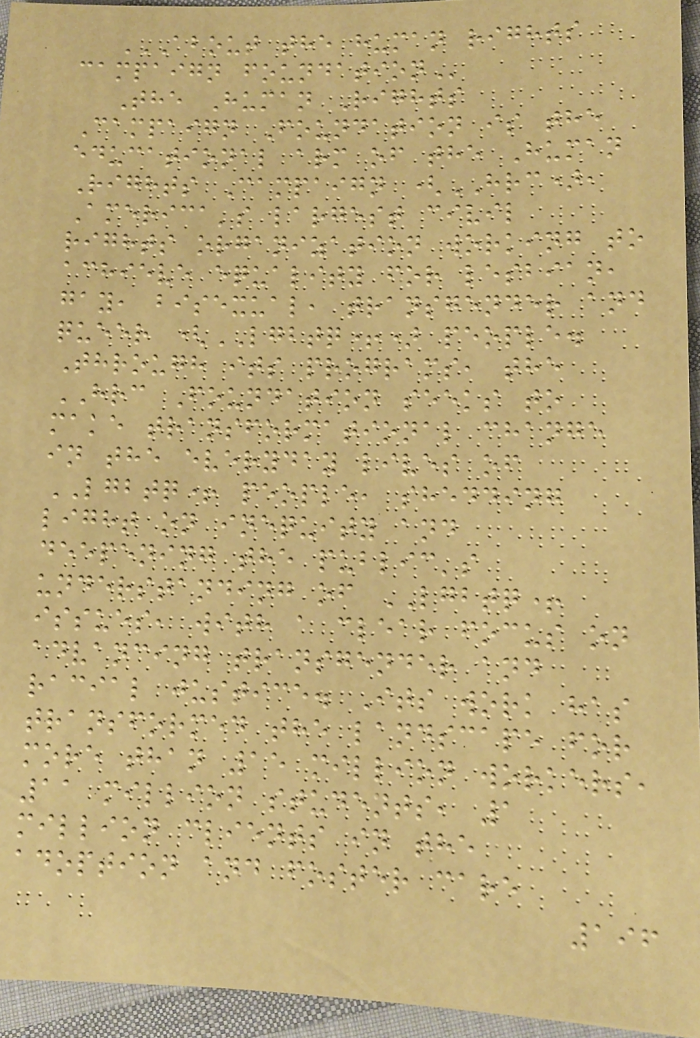ABOUT THE HUMAN RIGHTS
CAMPAIGN FOUNDATION
The Human Rights
Campaign Foundation is the
educational arm of the Human
Rights Campaign (HRC),
America's largest civil
rights organization working to
achieve equality for lesbian,
gay, bisexual, transgender and
queer (LGBTQ+) people.
Through its programs, the
HRC Foundation seeks to
make transformational change
in the everyday lives of
LGBTQ+ people, shedding
light on inequity and
deepening the public's
understanding of LGBTQ+
issues, with a clear focus on
advancing transgender and
racial justice. Its work has
transformed the landscape for
more than 15 million workers,
11 million students, 1
million clients in the
adoption and foster care
196
